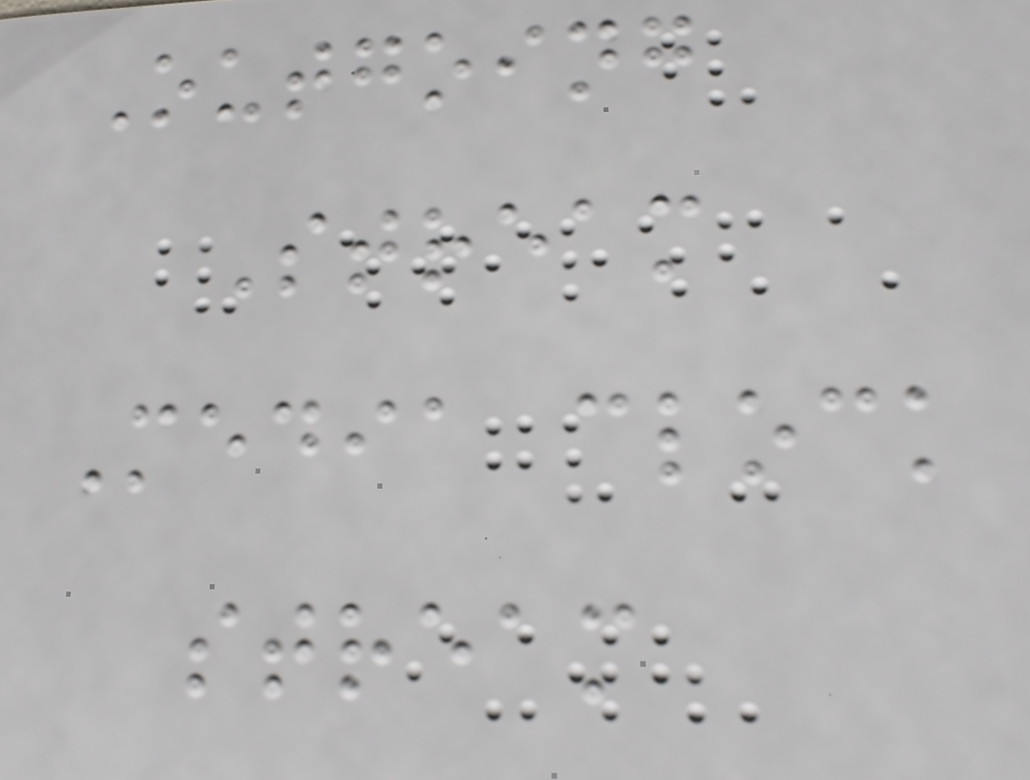Outgoing
Stream
Media clock
stream
